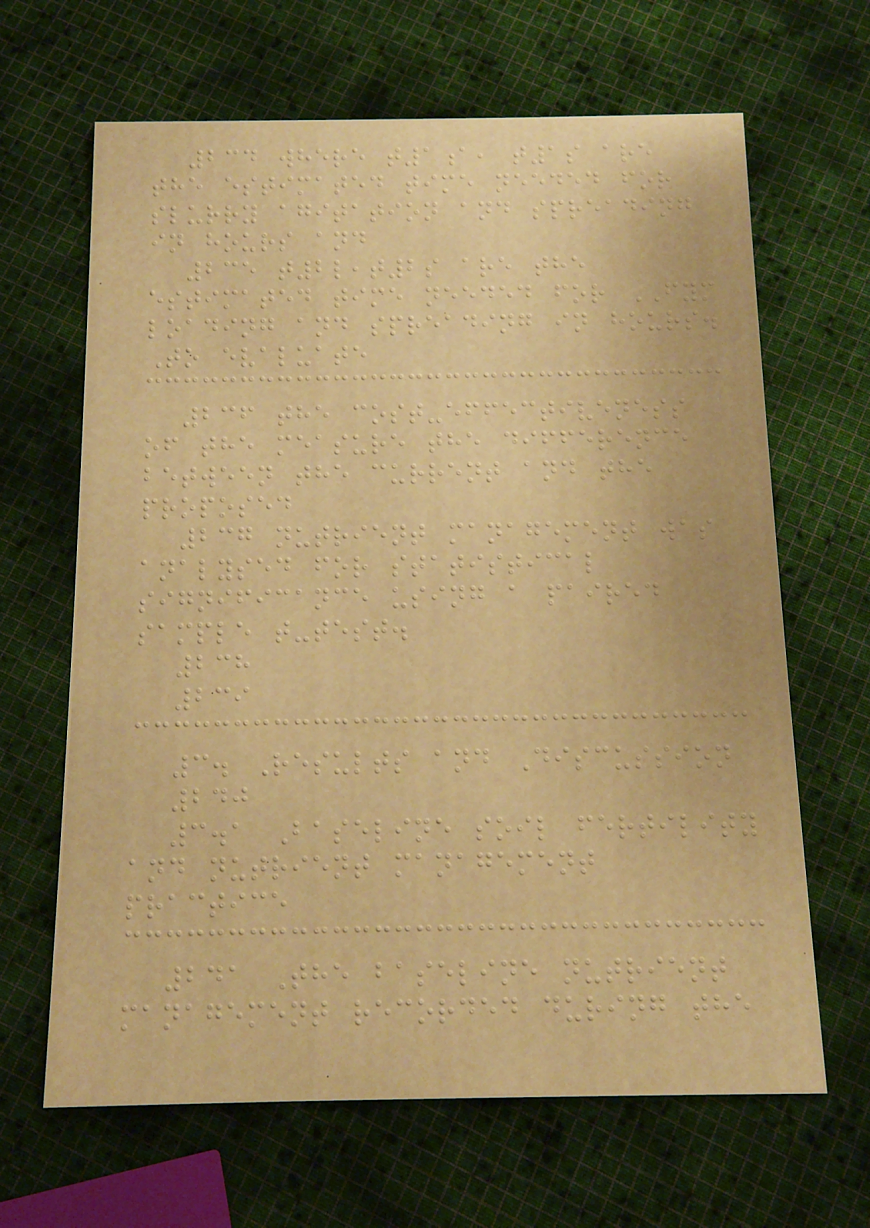234 where t1a, t1s are
the estimated time needed for
slurry agitation and spreading
in hours and
235 t2l,t2s are the
estimated time needed for FYM
loading and spreading in hours.
To evaluate
236 the cost-effectiveness
of the measure the difference
between the current and the
proposed
237 nutrient management was
analysed for statistical
significance using a paired
sample t-test.
238
239
3. Results and Discussion
240
3.1 Baseline soil fertility
and nutrient management
practice
241 The baseline nutrient
management recorded during the
